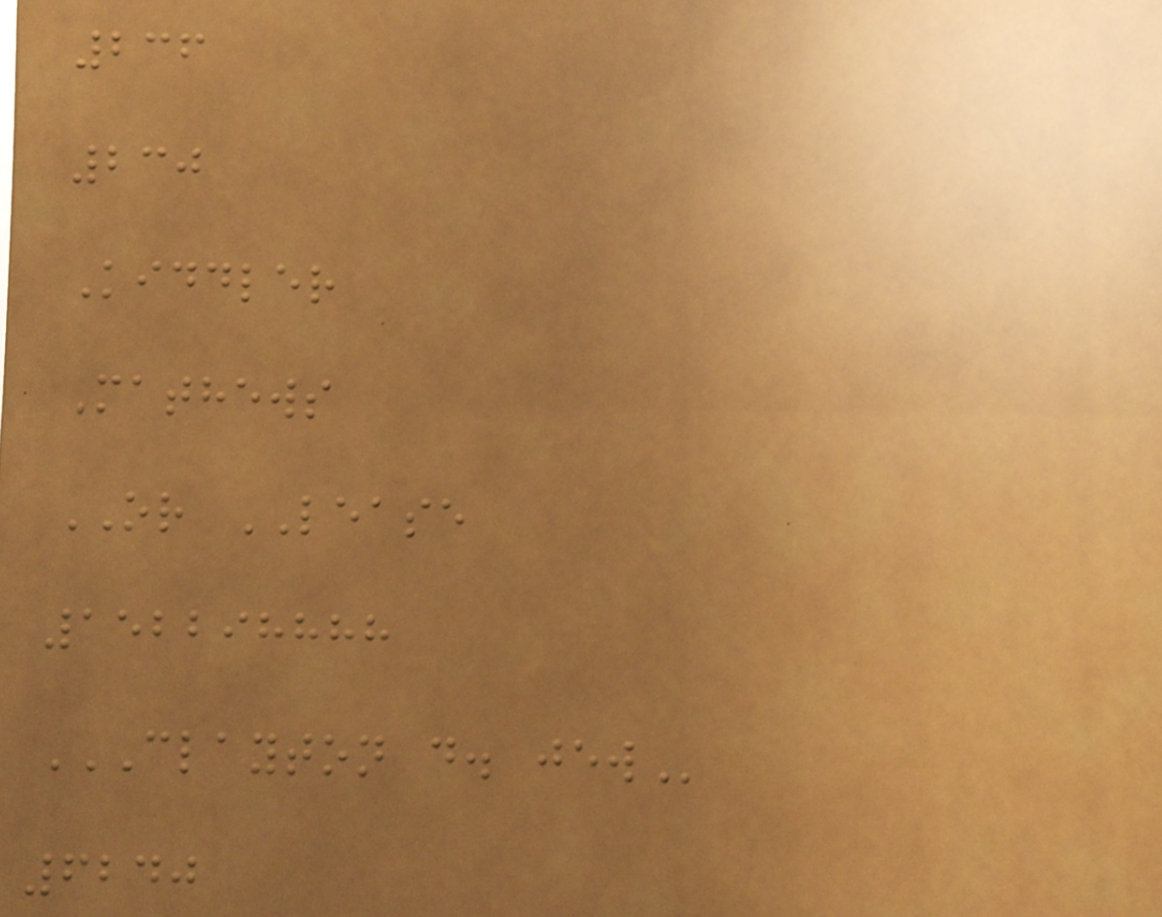236
230
Kiddler
Mathews
OR LEASE
152298888
CLAYTON D. JEW
6240
